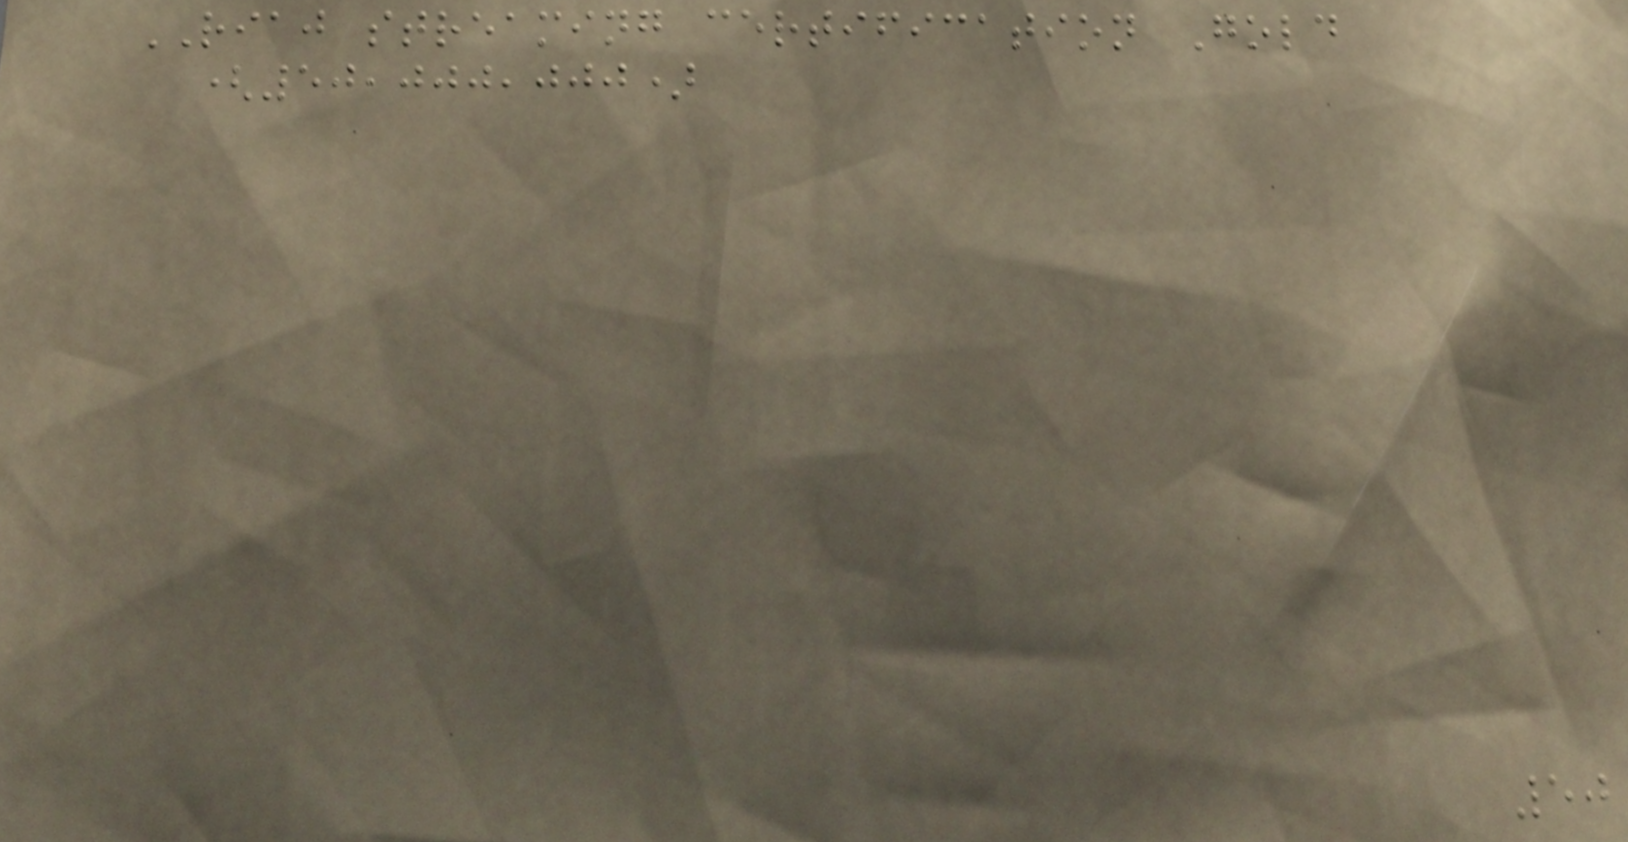RIAJ streaming certification Gold
(50,000,000)
50
